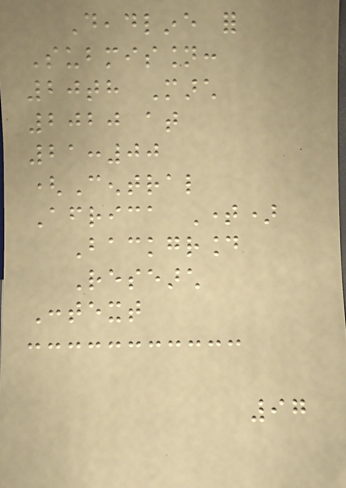Deadline for
Submission:
20th March
2020 at
21:00
(Central
Africa Time)
Background
Research
Context
97
